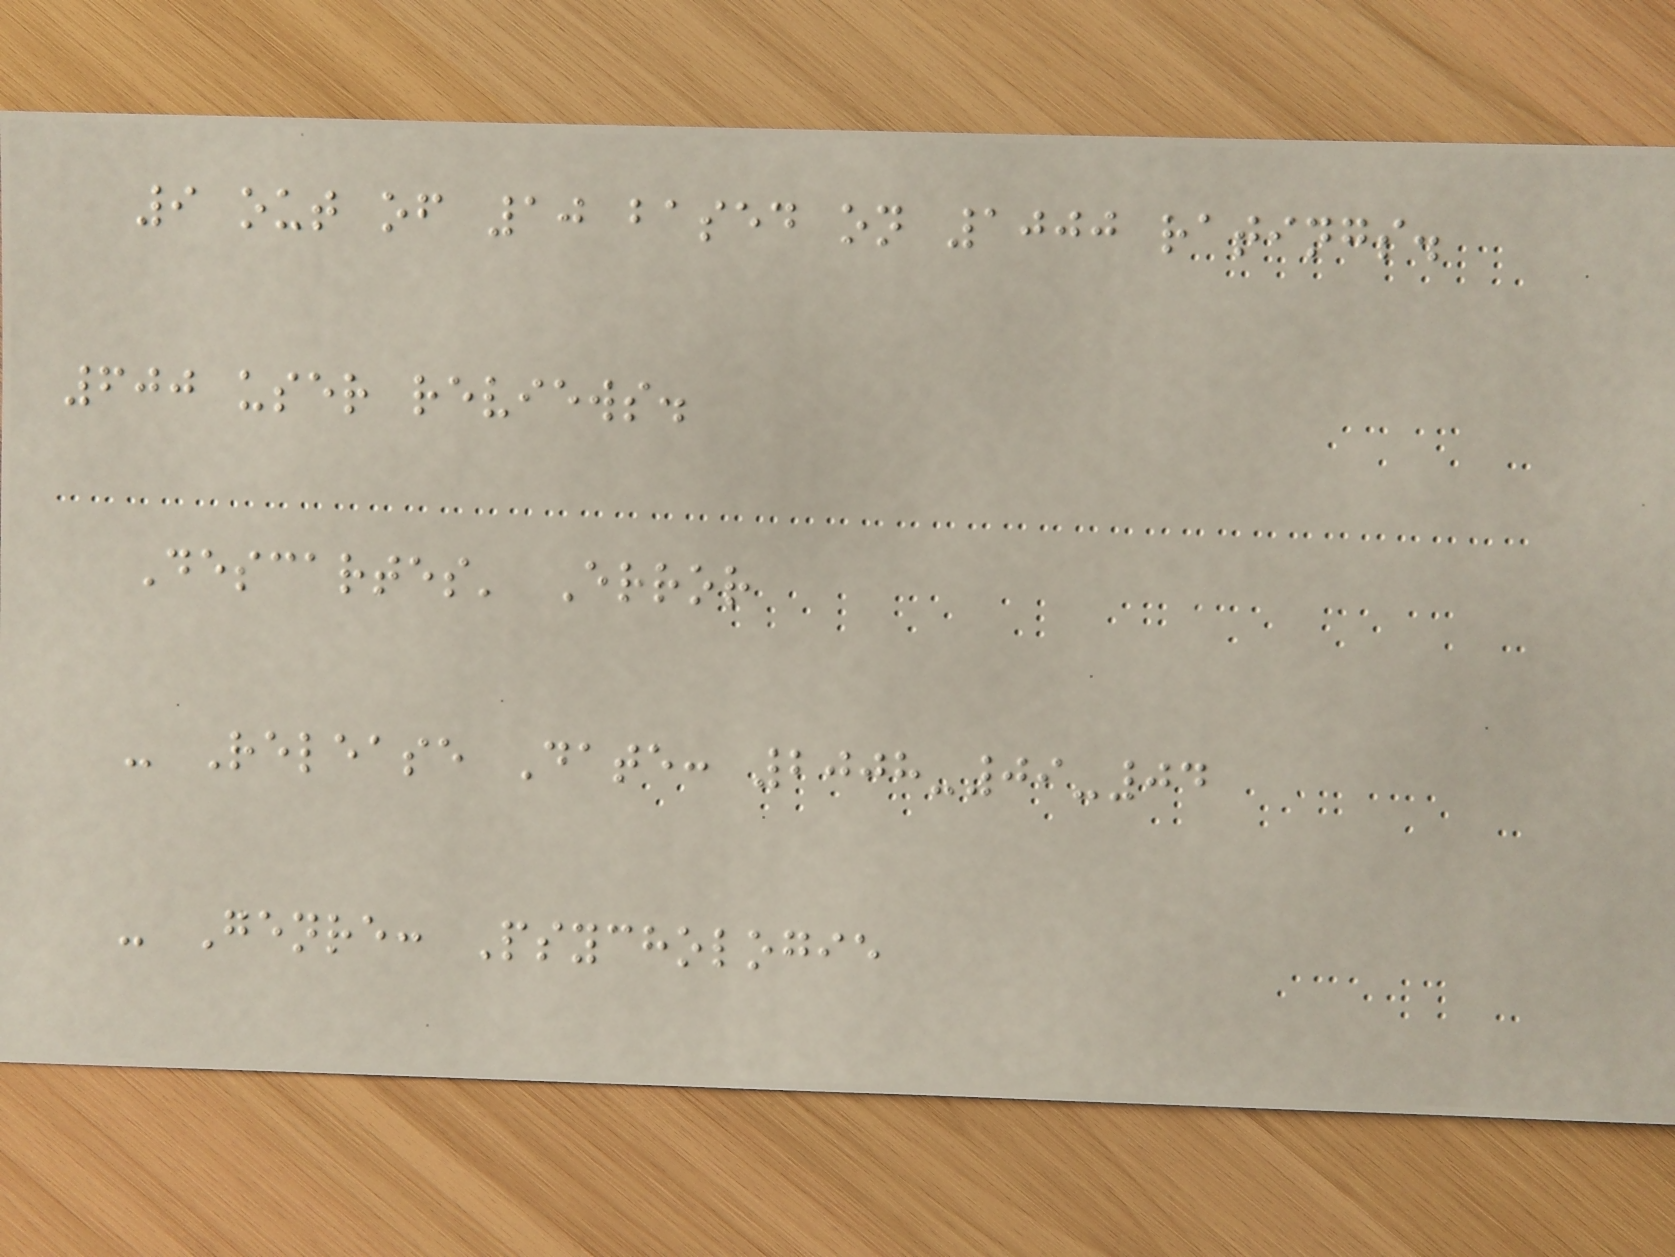9 out of 10 based on 1000 ratings.
600 user reviews.
Descartes' Error
- Release Date: 2008-09-04
- Genre: Psychologie
